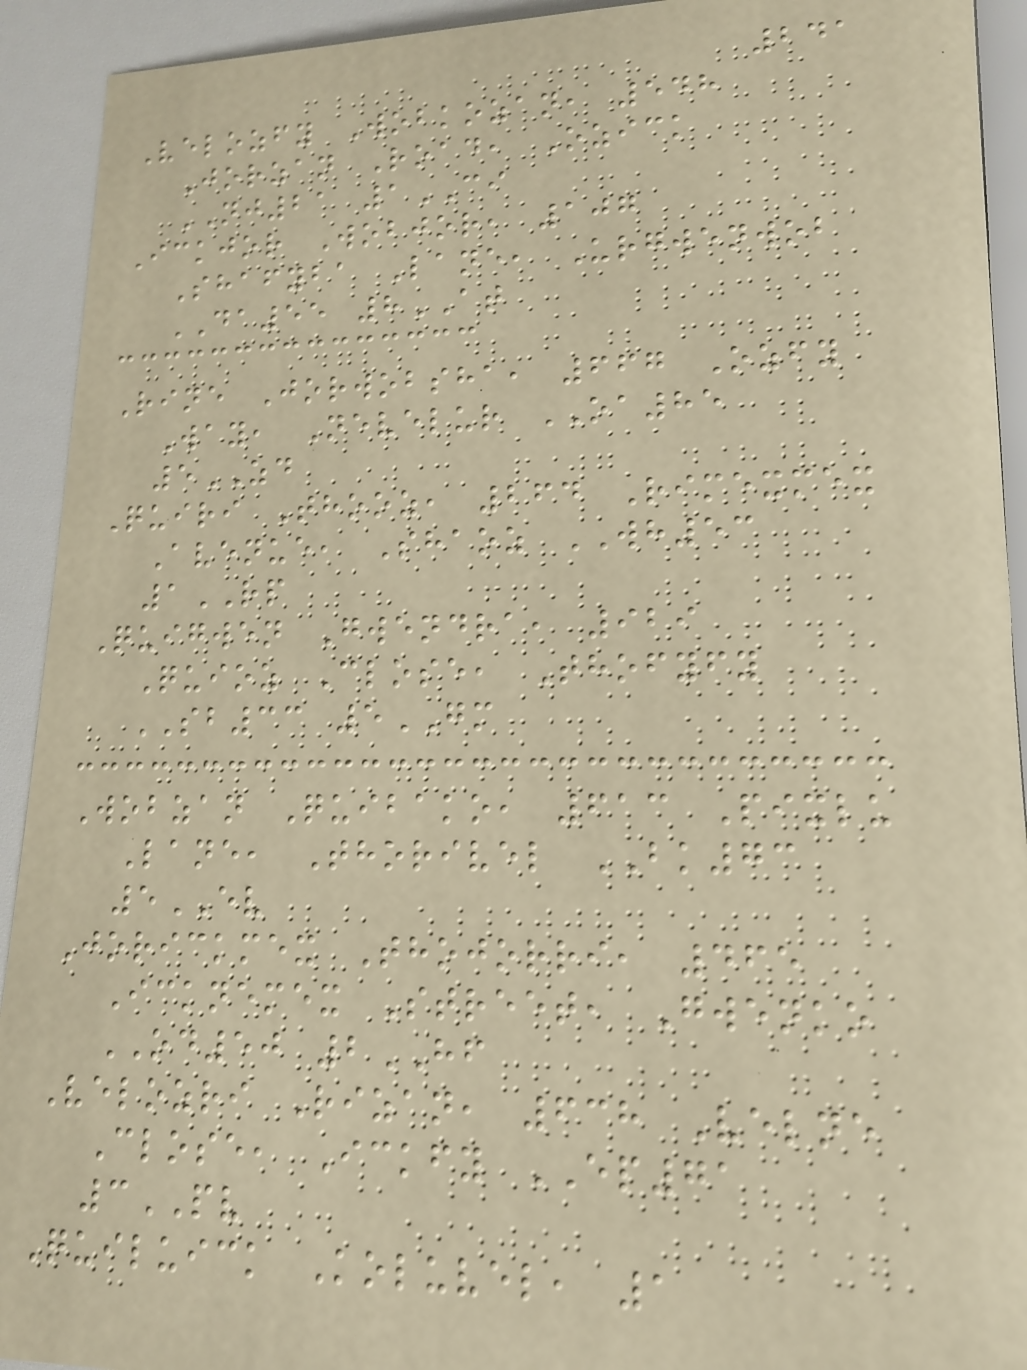241
Velozfy Wobkozan, 548
Jorzan Road, Ozick
NJ21 1CI
Ickjor Wobjor, 107
Shafyba Lane, Urgwenwob
DA55 8AT
Rine Jorwobsha, 667 Ozfy
Way, Nevelur OA85
5ZD
Quiri Thooz, 264 Rimexmex
Avenue, Shaoz WH53
1RP
Quigwen Gwendra, 929
Quioz Close, Thofyfy
SB33 5GM
Wobzan Quibako, 613 Pixlu
Lane, Thorivel BK73
5EV
Jorickmex Thojorri, 465
Icknemex Street, Gwenko
OD50 2HF
Velozri Rizan, 638 Velne
Close, Ickfy EP71
3PV
Quiluick Koluvel, 1
